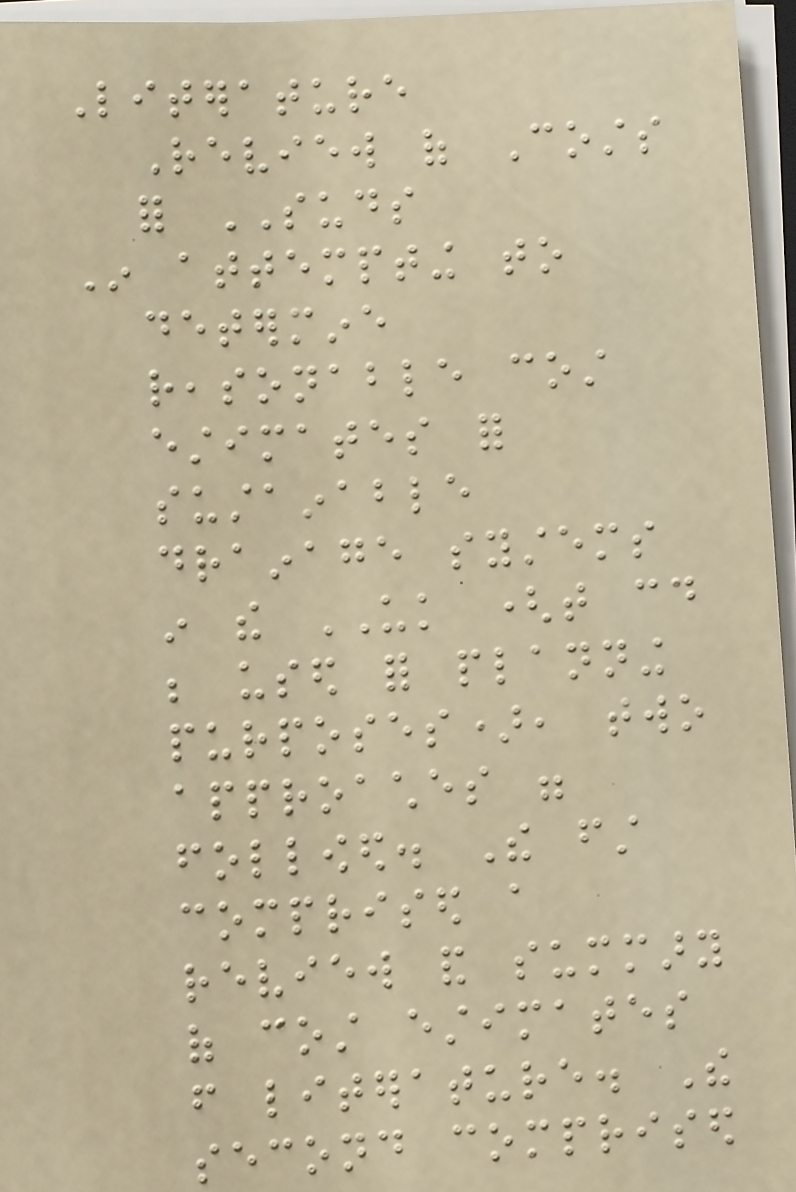Literature
Review of Costs
for SUDS
In attempting to
determine
reasonable cost
estimates for
sustainable
drainage systems
in the UK (that could
be used for planning
purposes), two
approaches were
followed. The first
comprised a
review and summary
of cost estimates
from literature. The
second comprised
